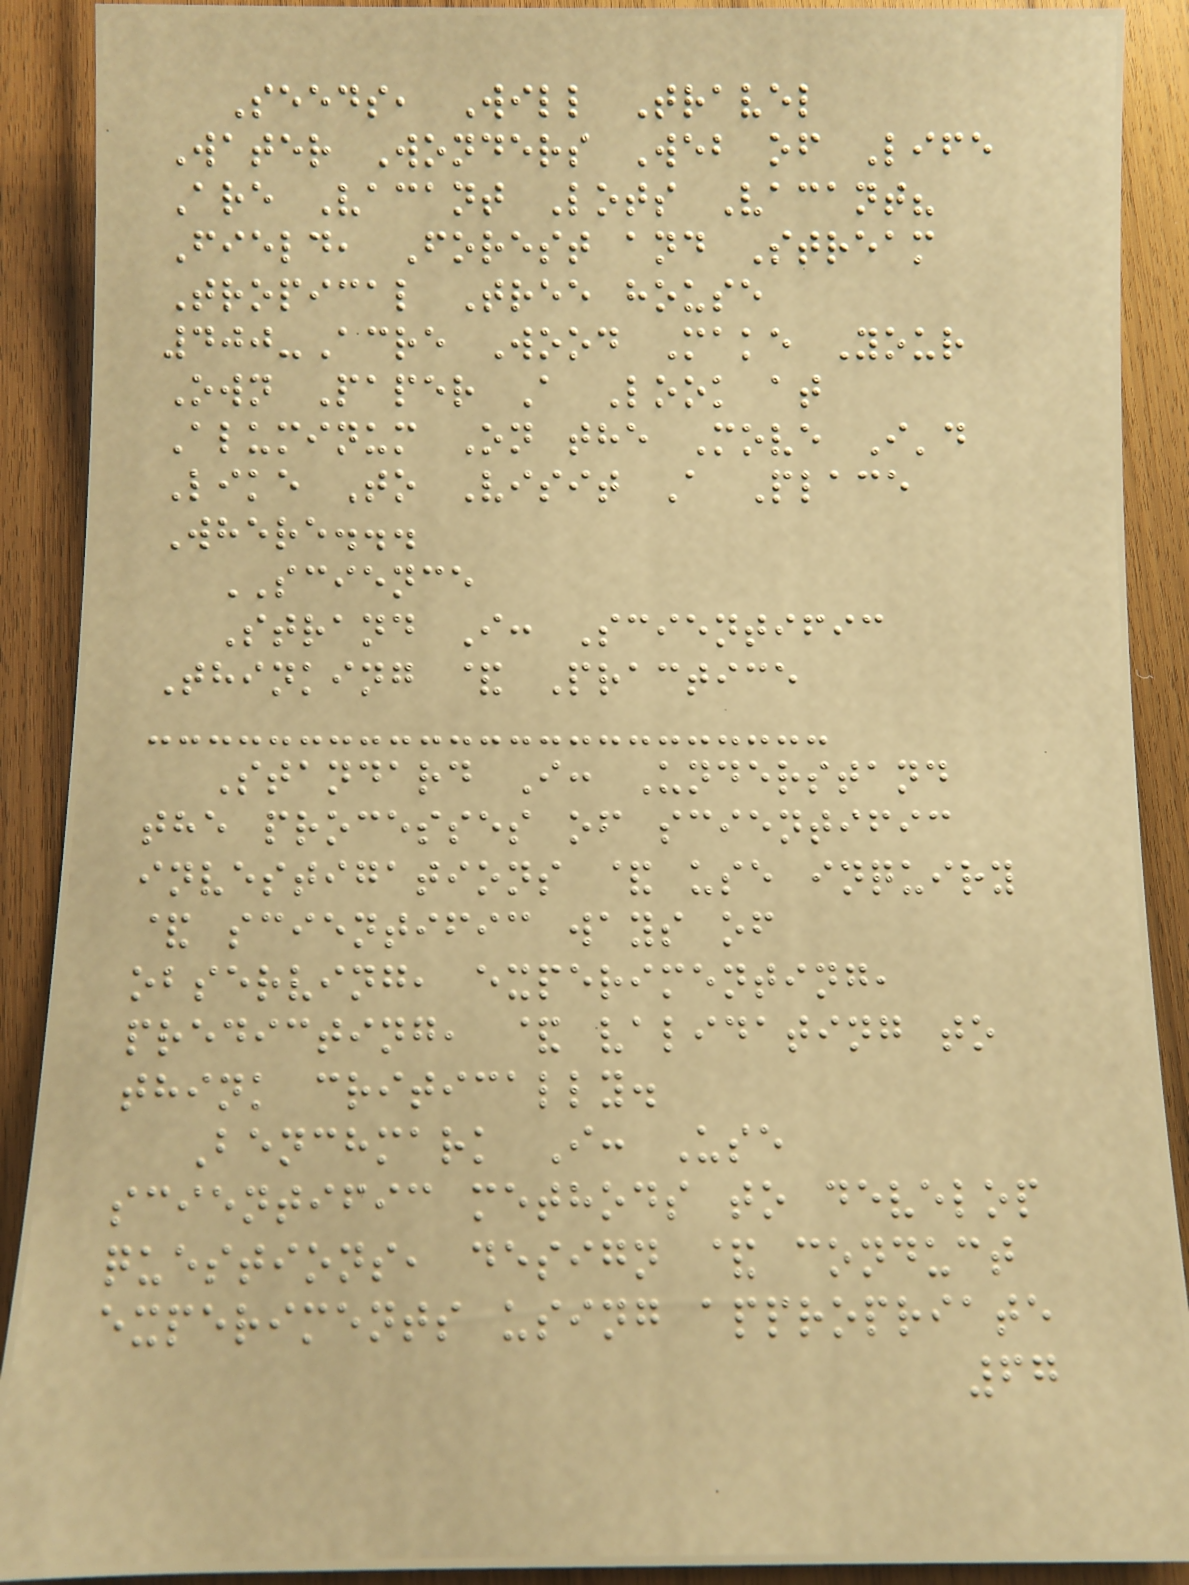Seeds, Will Travel
Water Wonders Web of Life
Are Vacant Lots Vacant?
Field, Forest and Stream
Tropical Tree house
400-Acre Wood Make Your
Own Paper A Look at
Aluminum On the Move I'd
Like To Visit A Place
Where...
SCIENCE
Strand I: Scientific
Thinking & Practice
Standard I: Understand
the processes of scientific
investigations & use inquiry
& scientific ways of
observing, experimenting,
predicting, & validating to
think critically.
Benchmark I: Use
scientific methods to develop
questions, design & conduct
experiments using appropriate
67
